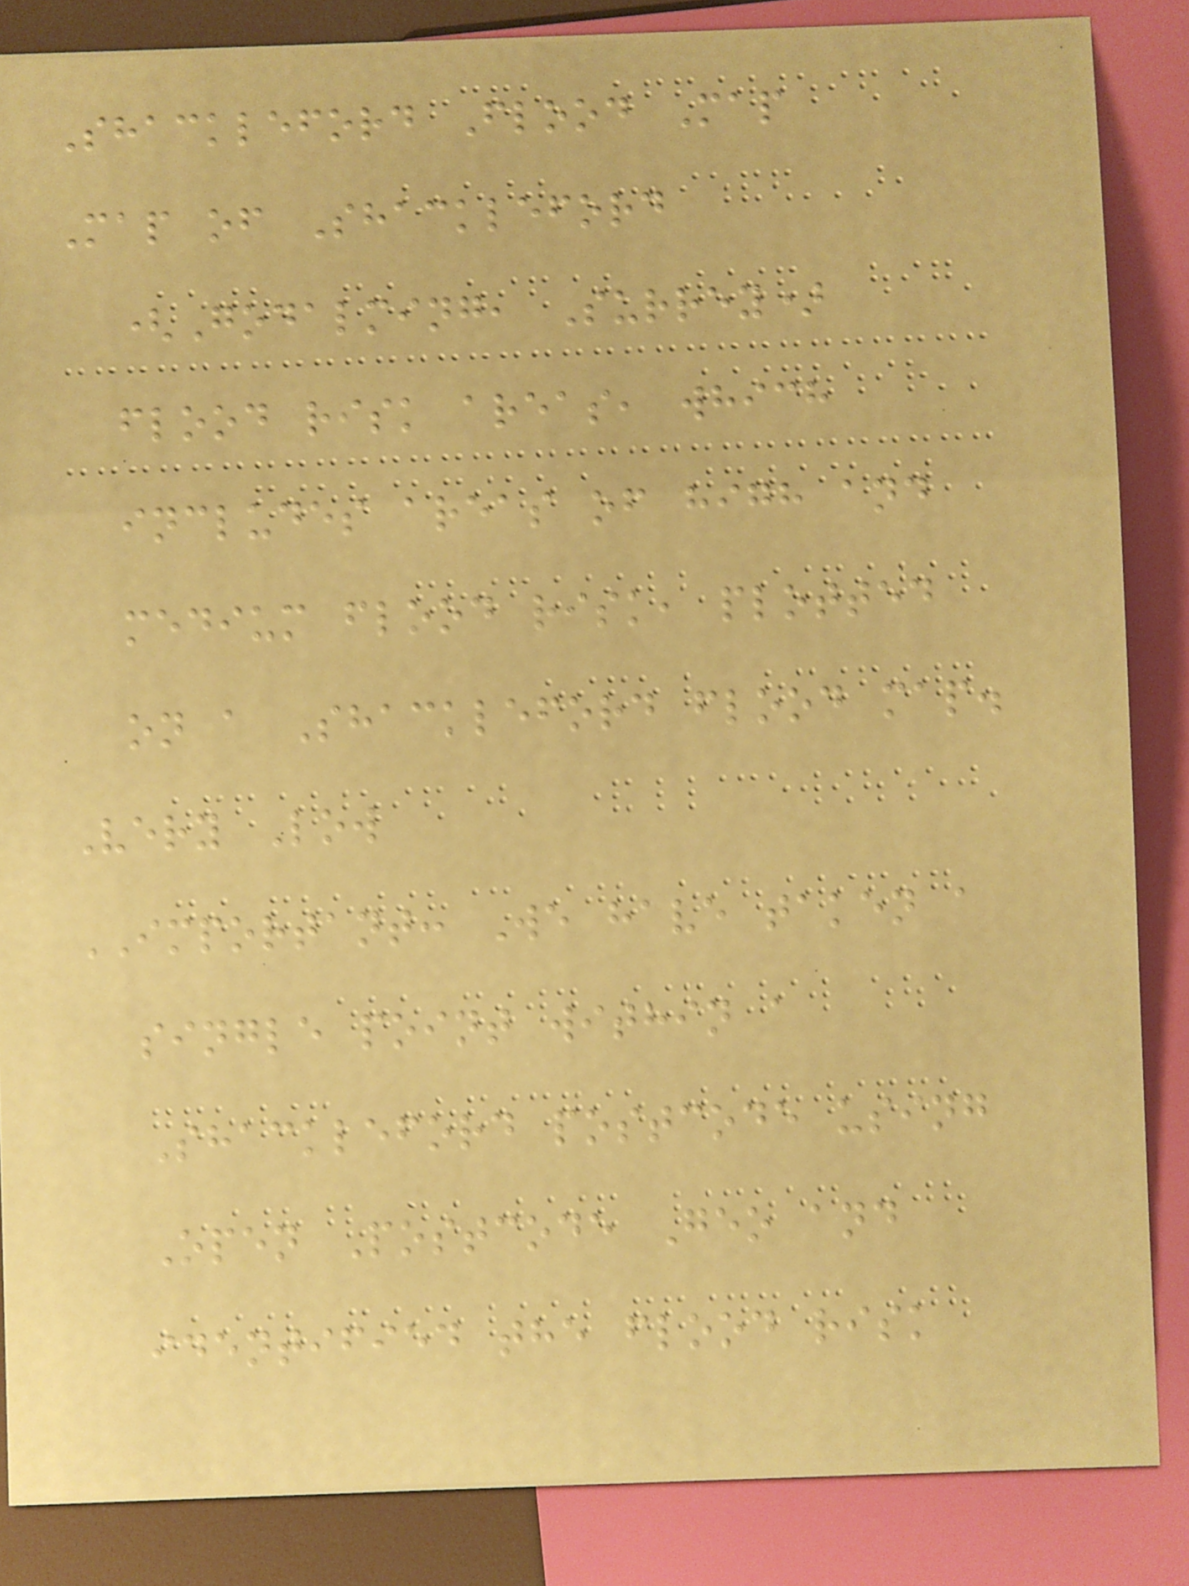Shackleford Flood Map
Map of Shackleford
(Godalming, Surrey)
flood risk areas, which
includes areas of high and
medium flood risk, plotted
on a Shackleford flood map.
Very Low
IMPORTANT: We have taken a
single point within a
Shackleford postcode using
Open Postcode Geo and
identified the flood risk
